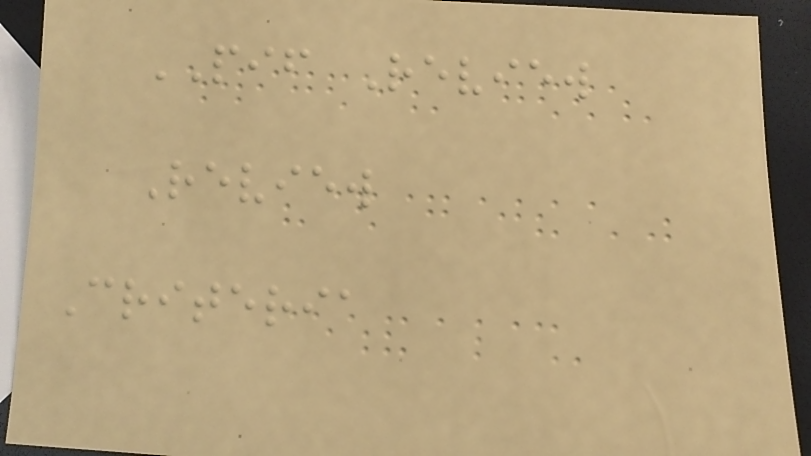PIF Review
Review
Criteria
